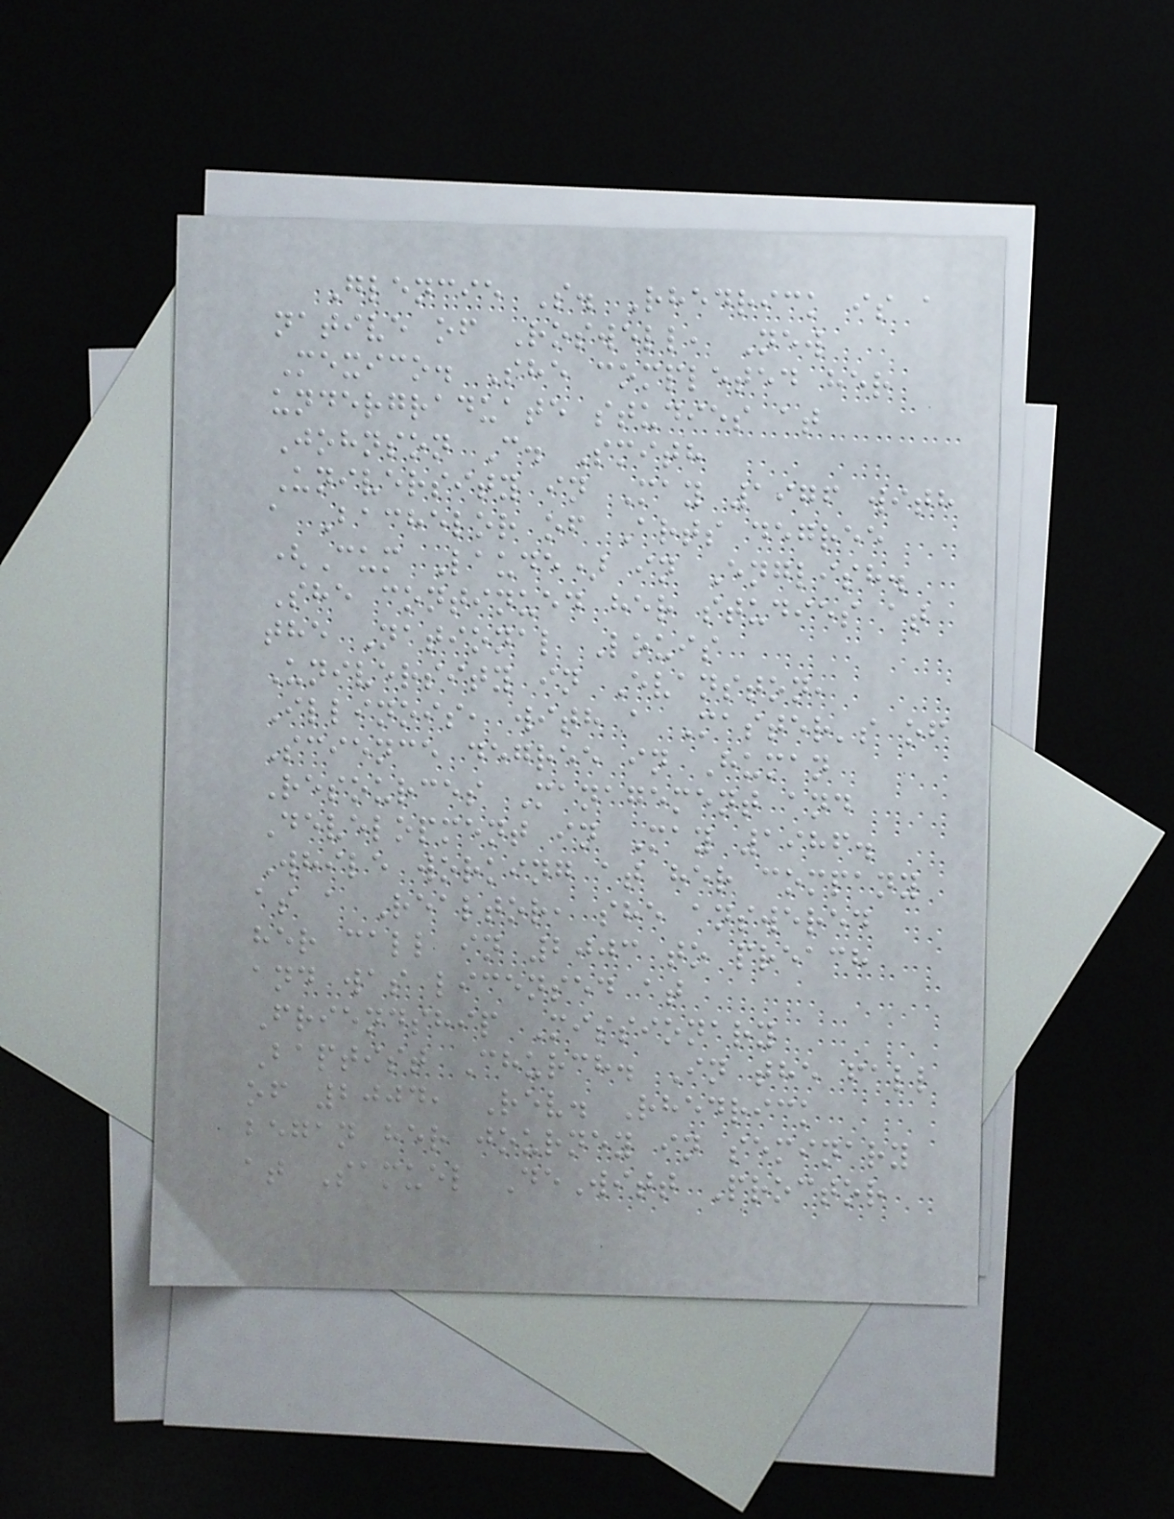Glencie S. Rhedrick is a
native of Roswell, New
Mexico. She completed her
undergraduate studies at
Johnson C. Smith
University in May 1976 with
a Bachelor of Arts degree
(Cum Laude) in English.
She continued her studies at
the National Louis
University in Evanston,
Illinois, with a Master's of
Science degree in Human
Resources Management and
Development in May 1986.
While working at her company
as a Realtor, she answered
her call in 2003 to preach
and was licensed at
Friendship Missionary
Baptist Church. In the fall
of 2004, Rev. Rhedrick
began her journey in seminary
at Samuel DeWitt Proctor
